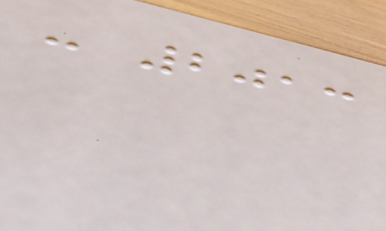- 2013
